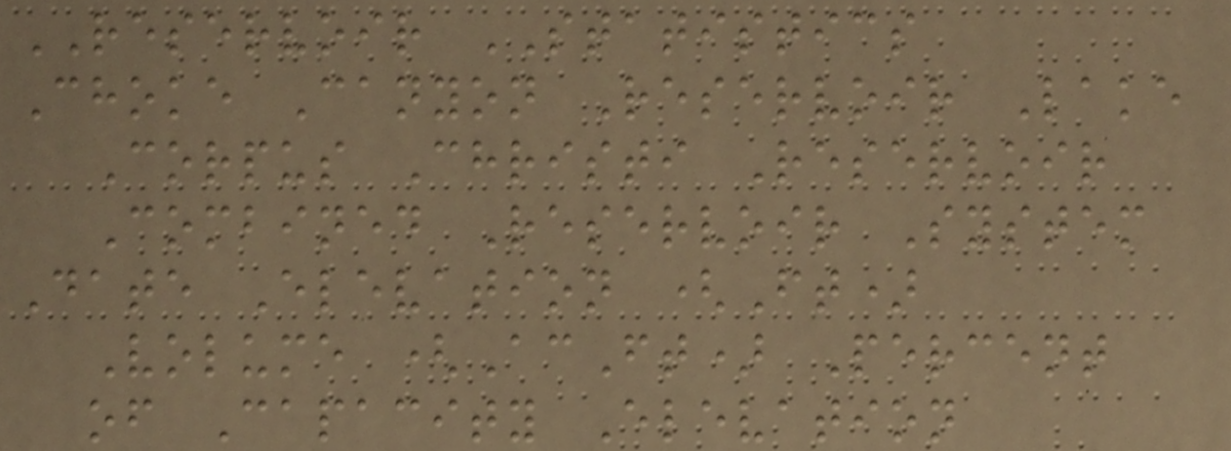RESERVOIR STATISTICS
Choke Canyon Reservoir Lake
Corpus Christi Reservoir
Combined Reservoir System
Date Elevation (Ft)
Volume (AcFt) Percent
of Capacity Elevation
